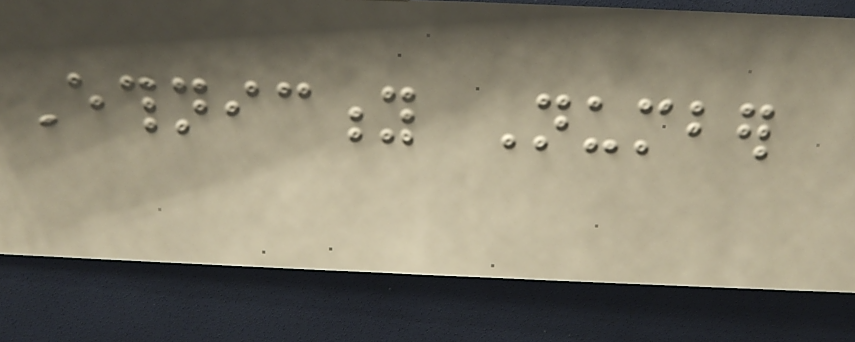Ethnicity Number
